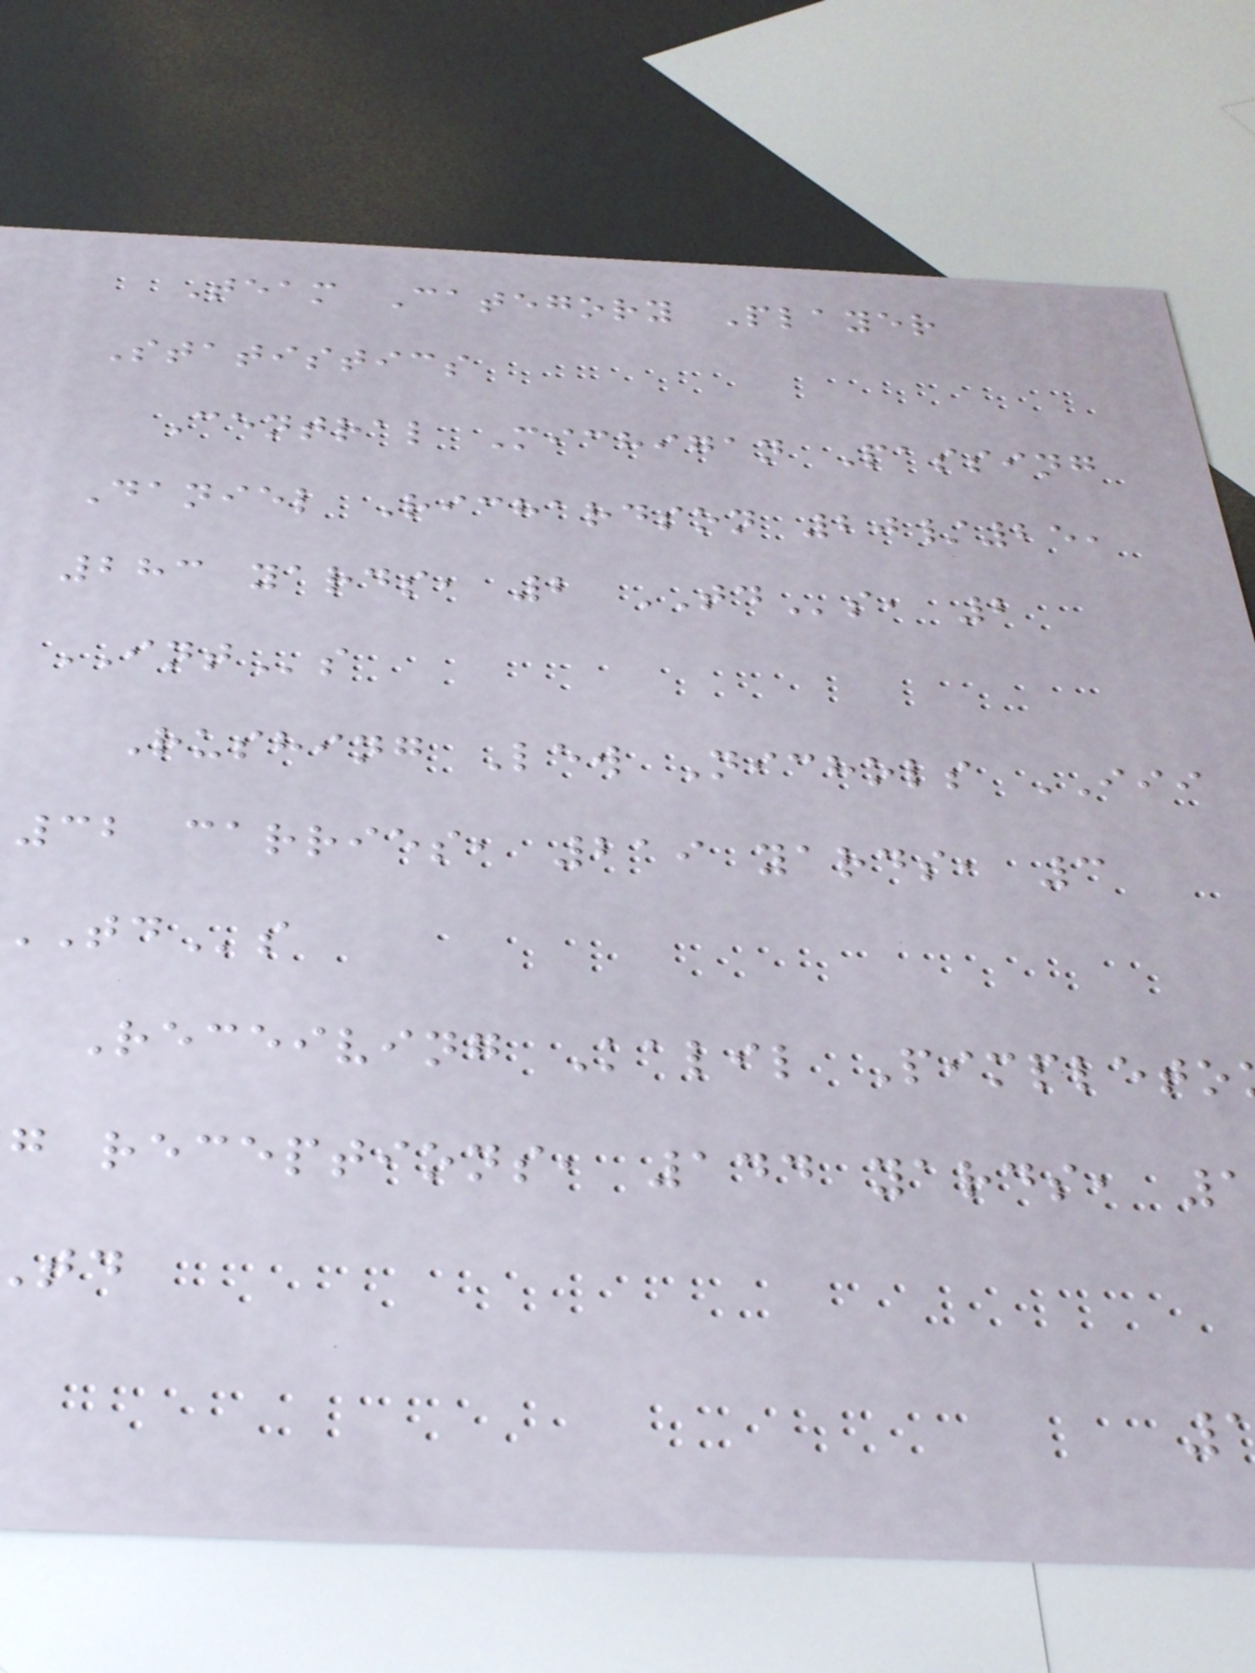Team Category Player
Statistics
Central Michigan Passing
Daniel Richardson 20/25,
283 yards, 2 TDs, 2
INTs
Rushing Lew Nichols III
32 carries, 219 yards, 3
Receiving Kalil Pimpleto
g receptions, 144 yards,
